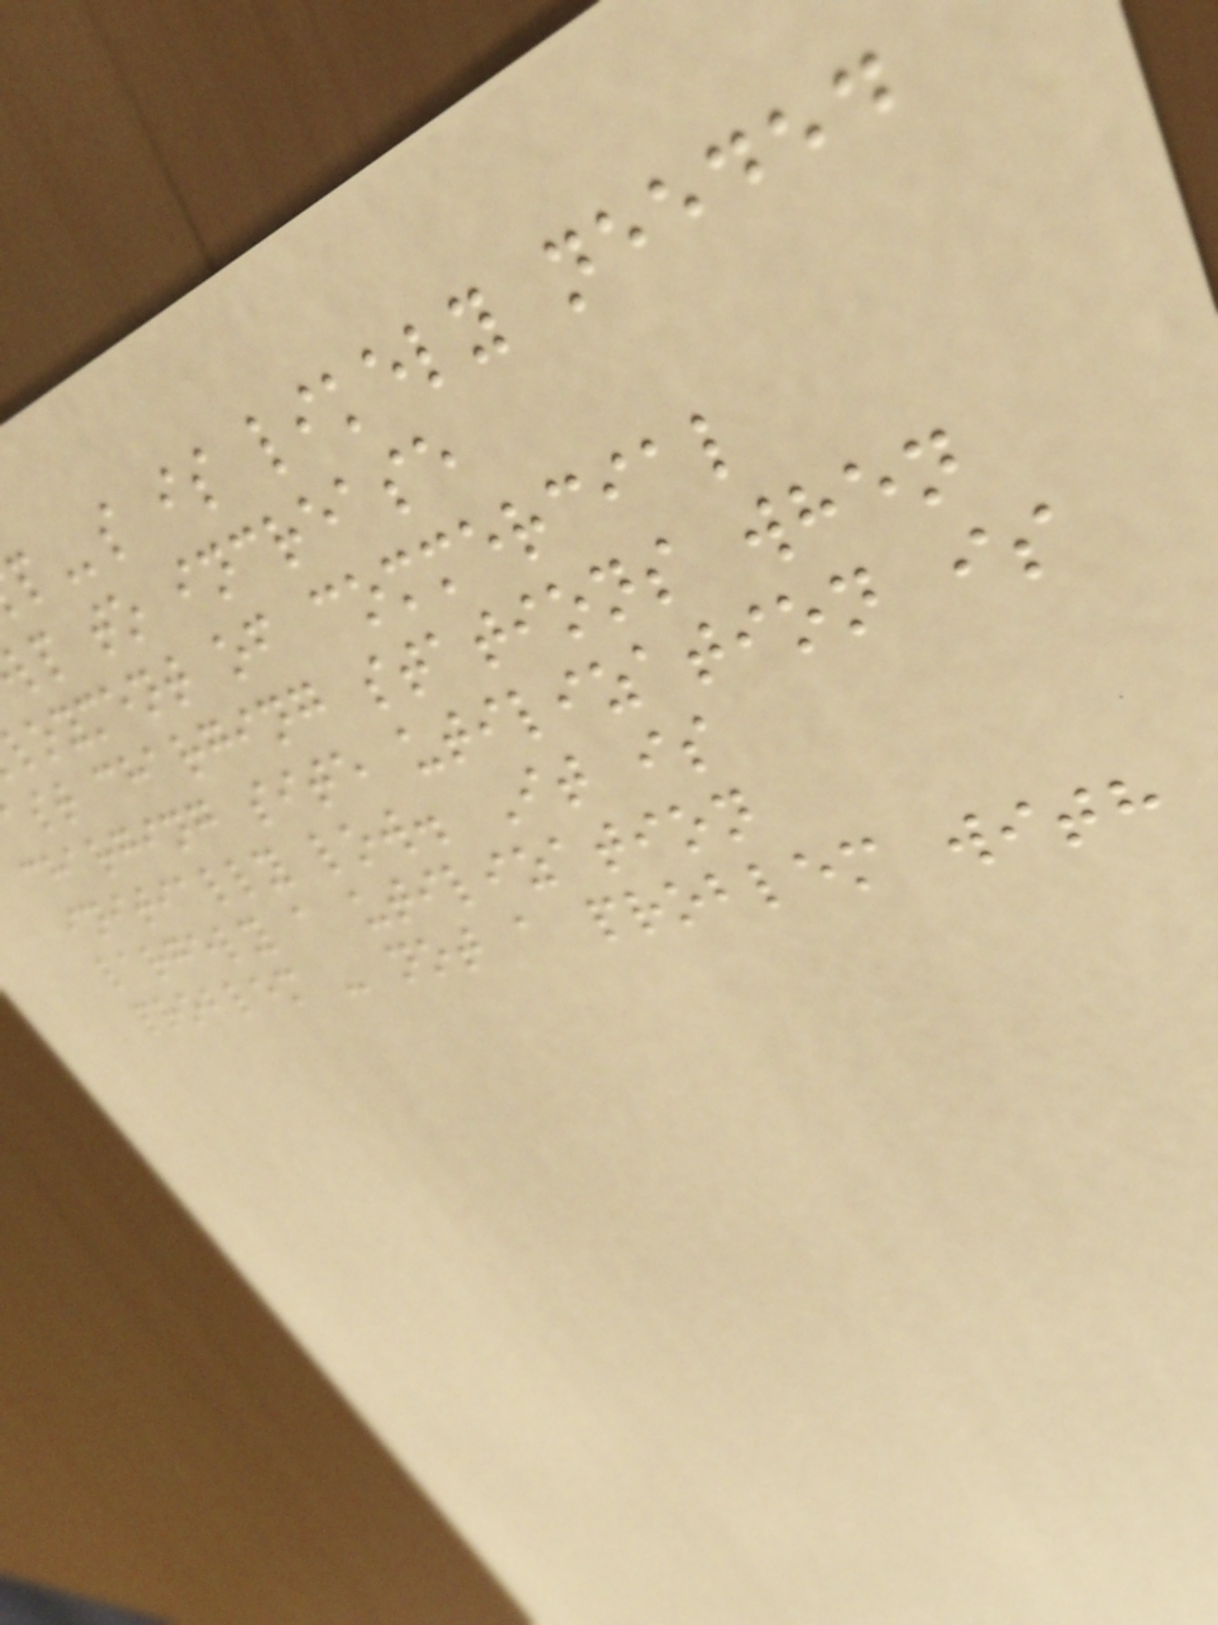s is likely needed
lp to increase
loyment of commercial
ast charging stations when
charging site utilization is
initially low. It is
largely a utilization
problem - not a problem with
